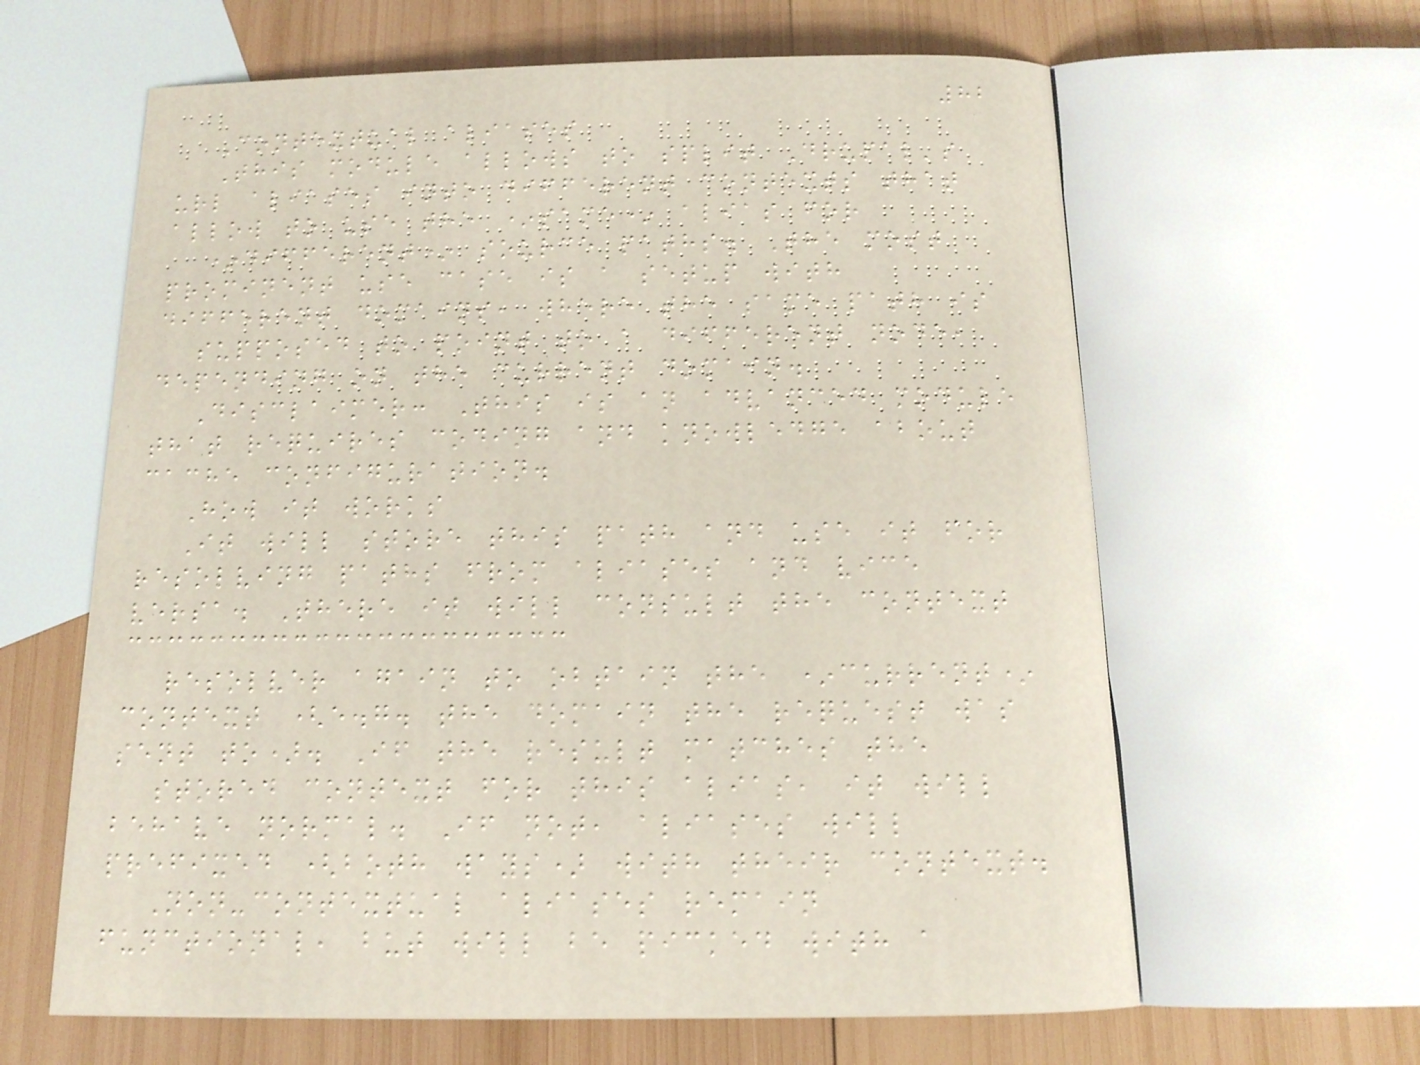82
Contextual aliases
This module allows to split Drupal's
url aliases into different contexts that
allow to use the *same* alias for
*different* source paths. The most
prominent use case is a setup with
different domains, where the same path is
supposed to point to a different node,
depending on the current domain.
Disclaimer: This is an advanced module
that requires coding and knowledge about
cache configuration.
How it works
It will store this path and use it for
resolving paths from aliases and vice
versa. There it will consult the context
resolver again to obtain the *current*
context (e.g. the domain the request was
sent to). If the result matches the
stored context for this alias, it will
behave normal. If not, aliases will
prefixed (both ways) with their context.
Non-contextual aliases remain
functional, but will be picked with a
